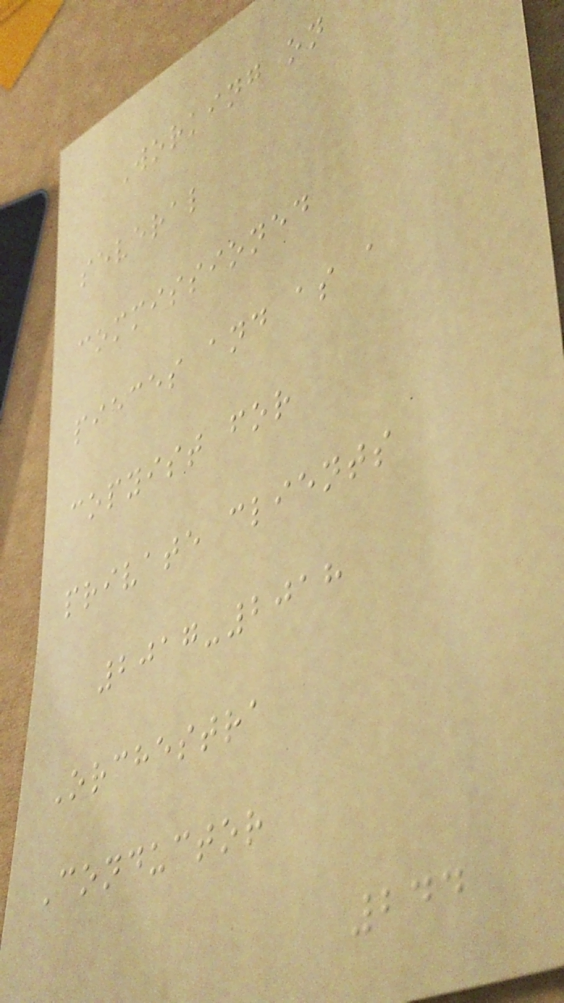Working on
several
commissioned
pieces and as a
copyist for
private clients
2017-2018
Orchestra
Conductor
244
